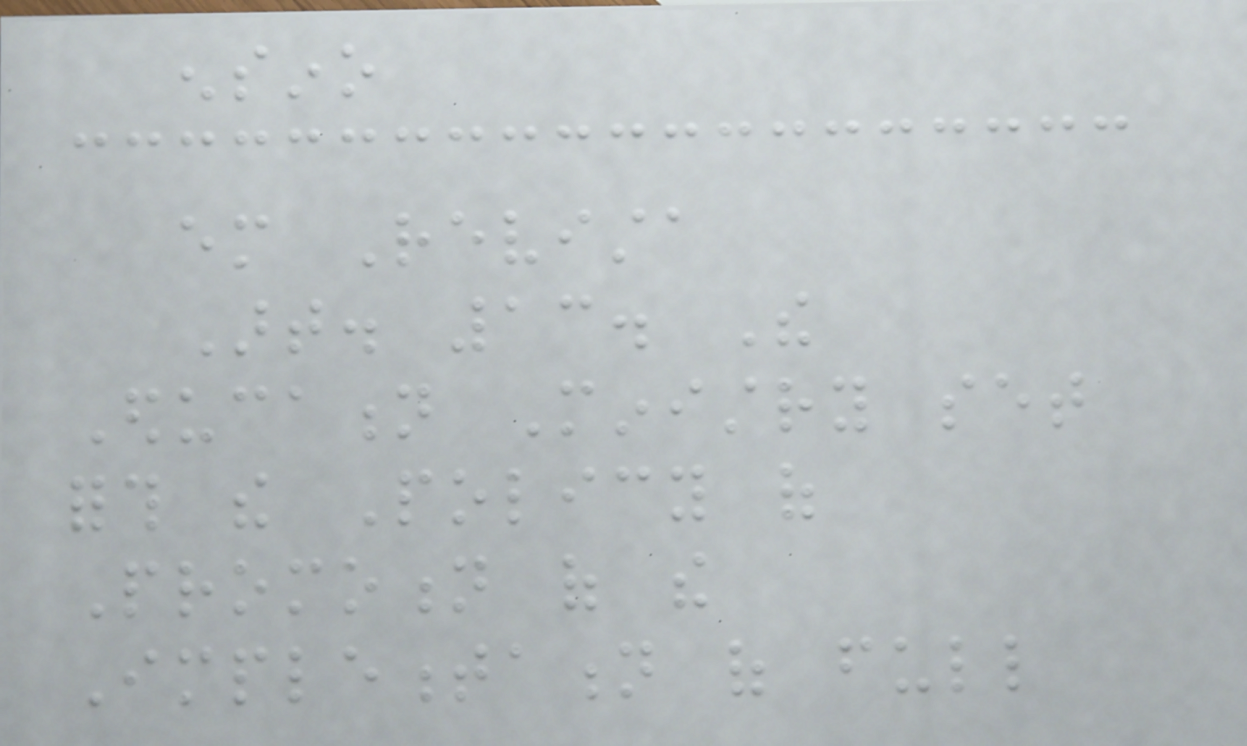ensino
em Revista
Art. 13. The
Education Ministry set
forth the Policy of
Promotion of the
Implementation of full
